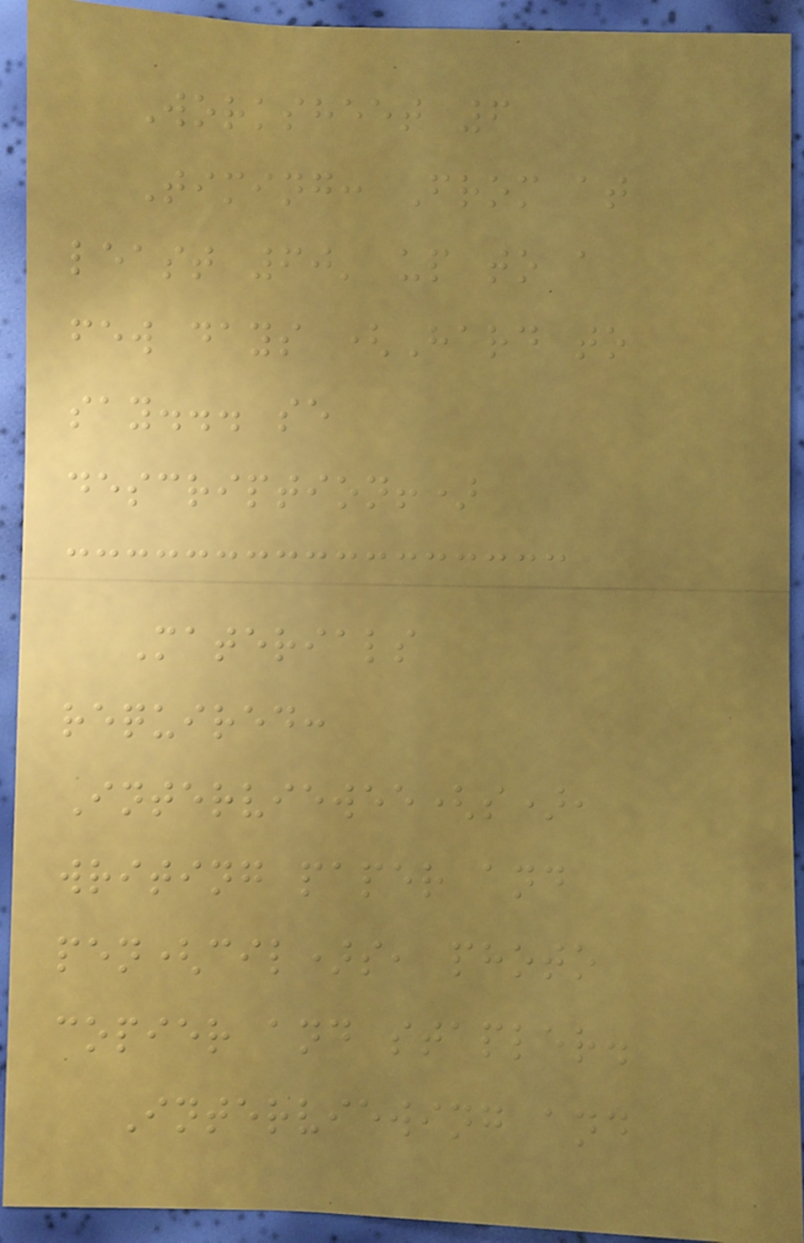Worksheet 6
Timing: From at
least 60' up to a
few days (Hard to
say... se
description!)
Materials
required:
Interviewee(s),
writing paper and
pen(cil)s, photo
copier and stapler.
Interviewing and
